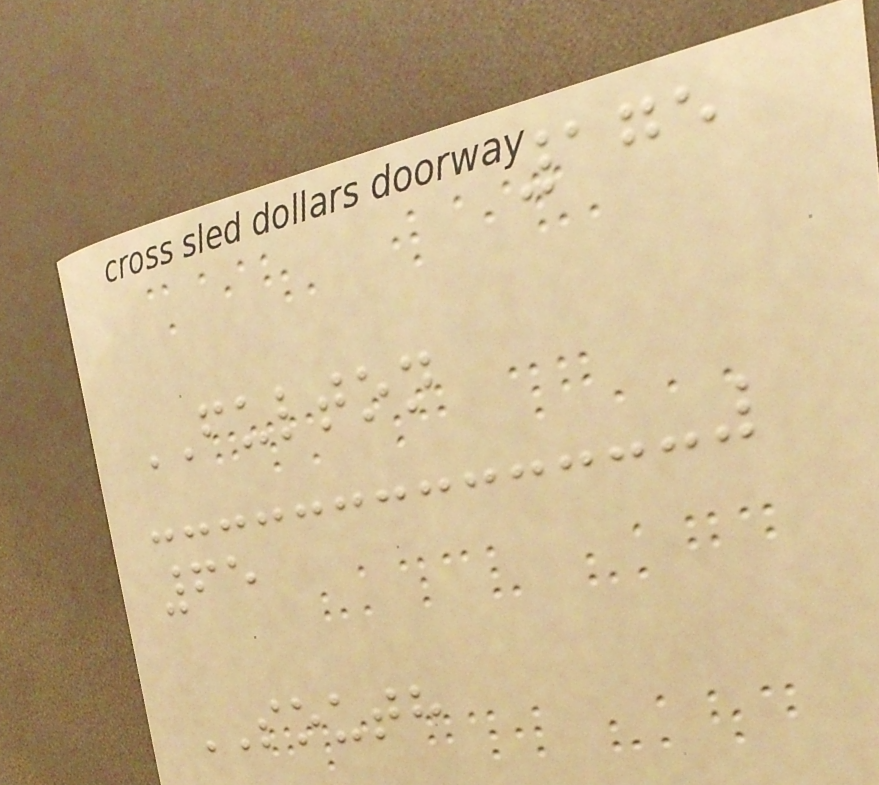175
FULTON
65
SOUTH
